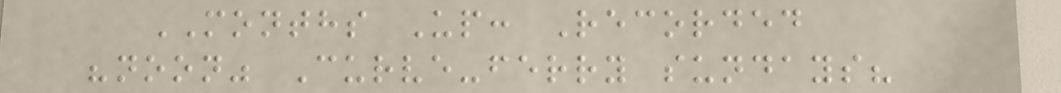MONTHS Up: Recorded
"noon" Curve-ferry sundays?
